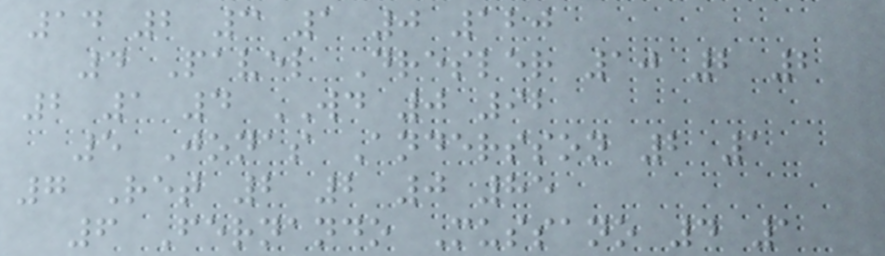14 2 3 1 0 120
4 Pavel Dresler 10 2 2
2 1 4 WD 0 92
5 Jonas Andersson 2 1
7 Ret 2 2 0 85
6 Fernando Mussano 4 1
